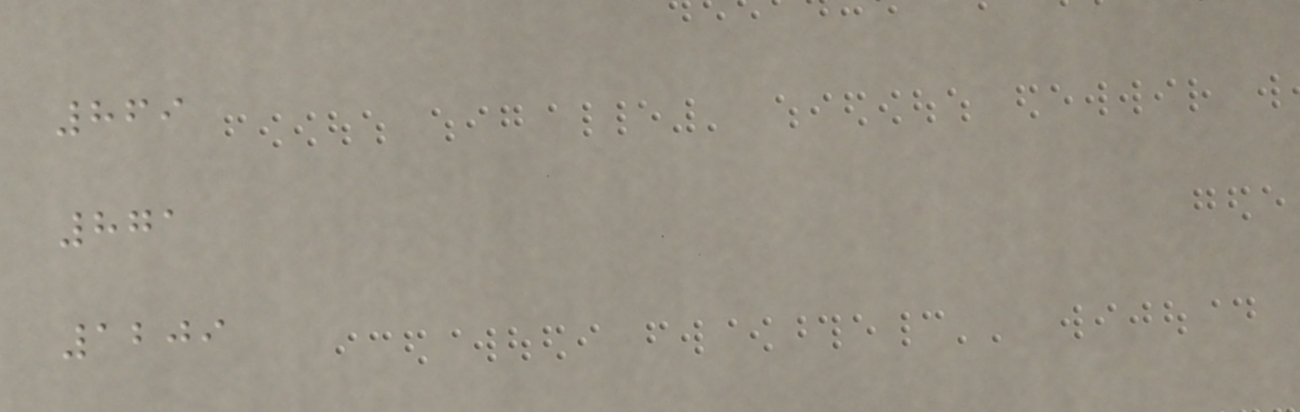869
871
1209
